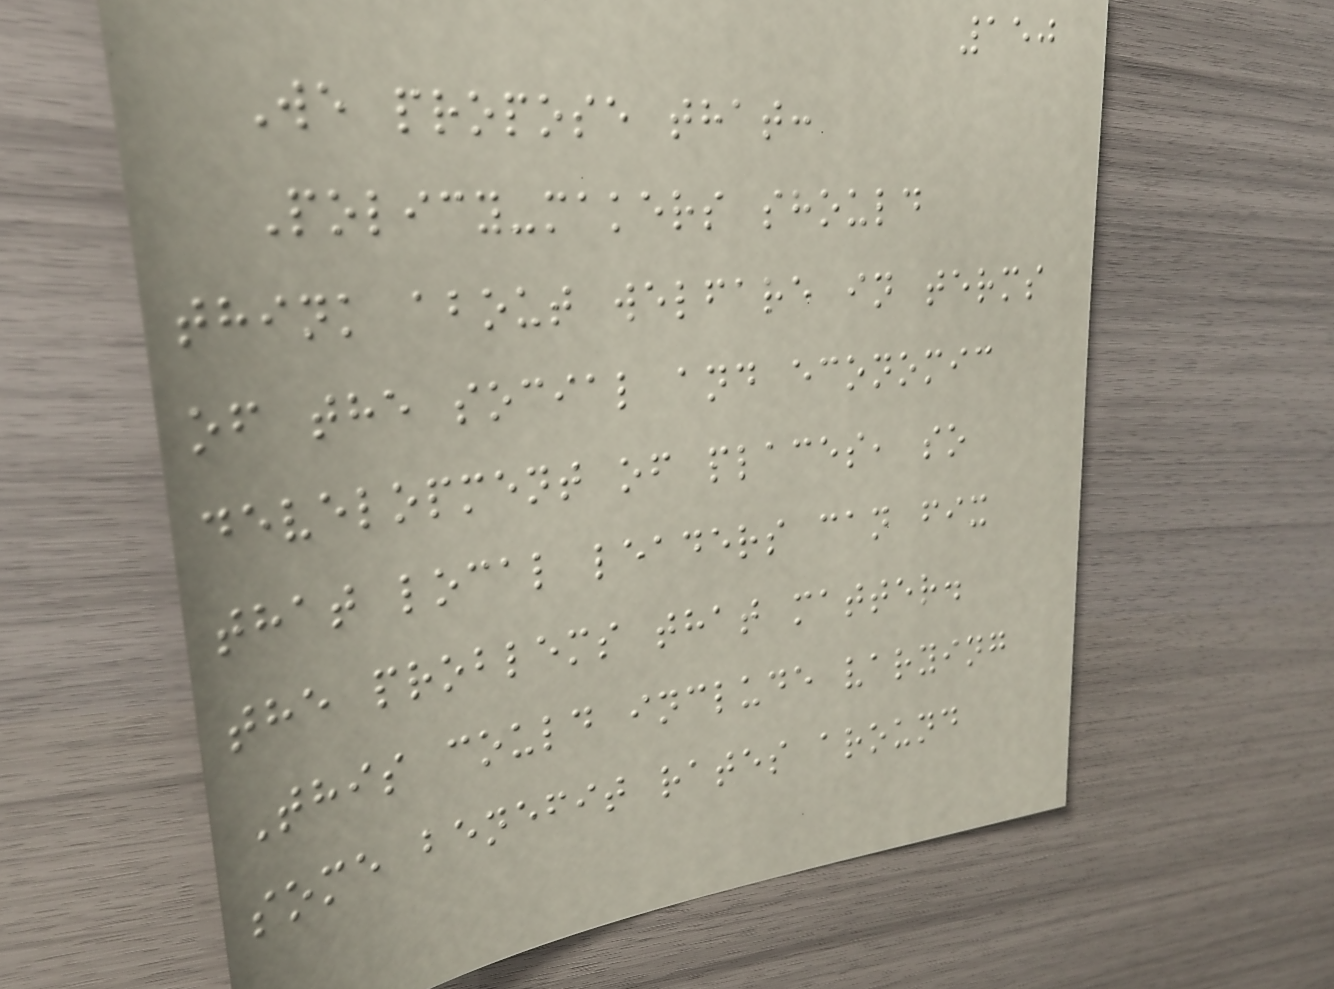150
We propose that:
Policy-makers should
think about welfare in terms
of the social and economic
development of places, so
that local leaders can fix
the problems that matter.
This could include varying
some benefit rates around
